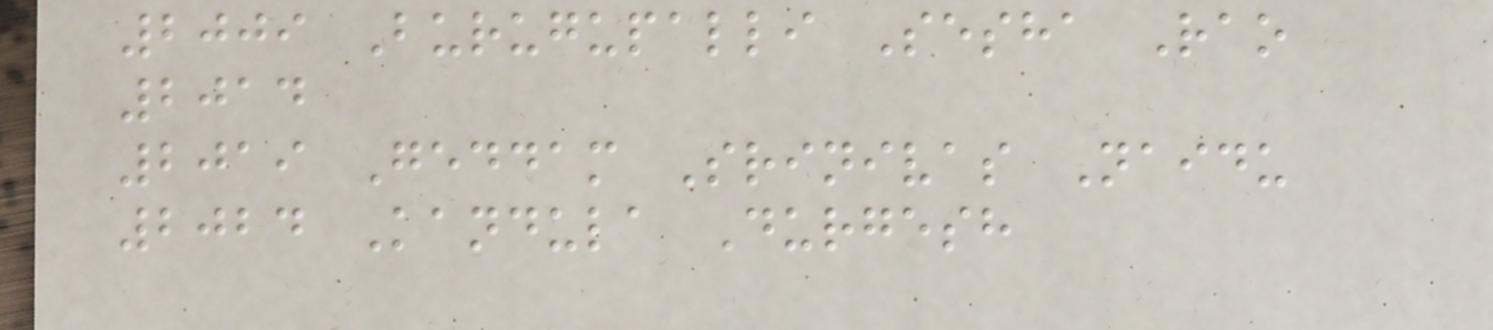2009 Burugupalli Sesha Rao
2014
2019 Geddam Srinivas Naidu
2024 Kandula Durgesh
